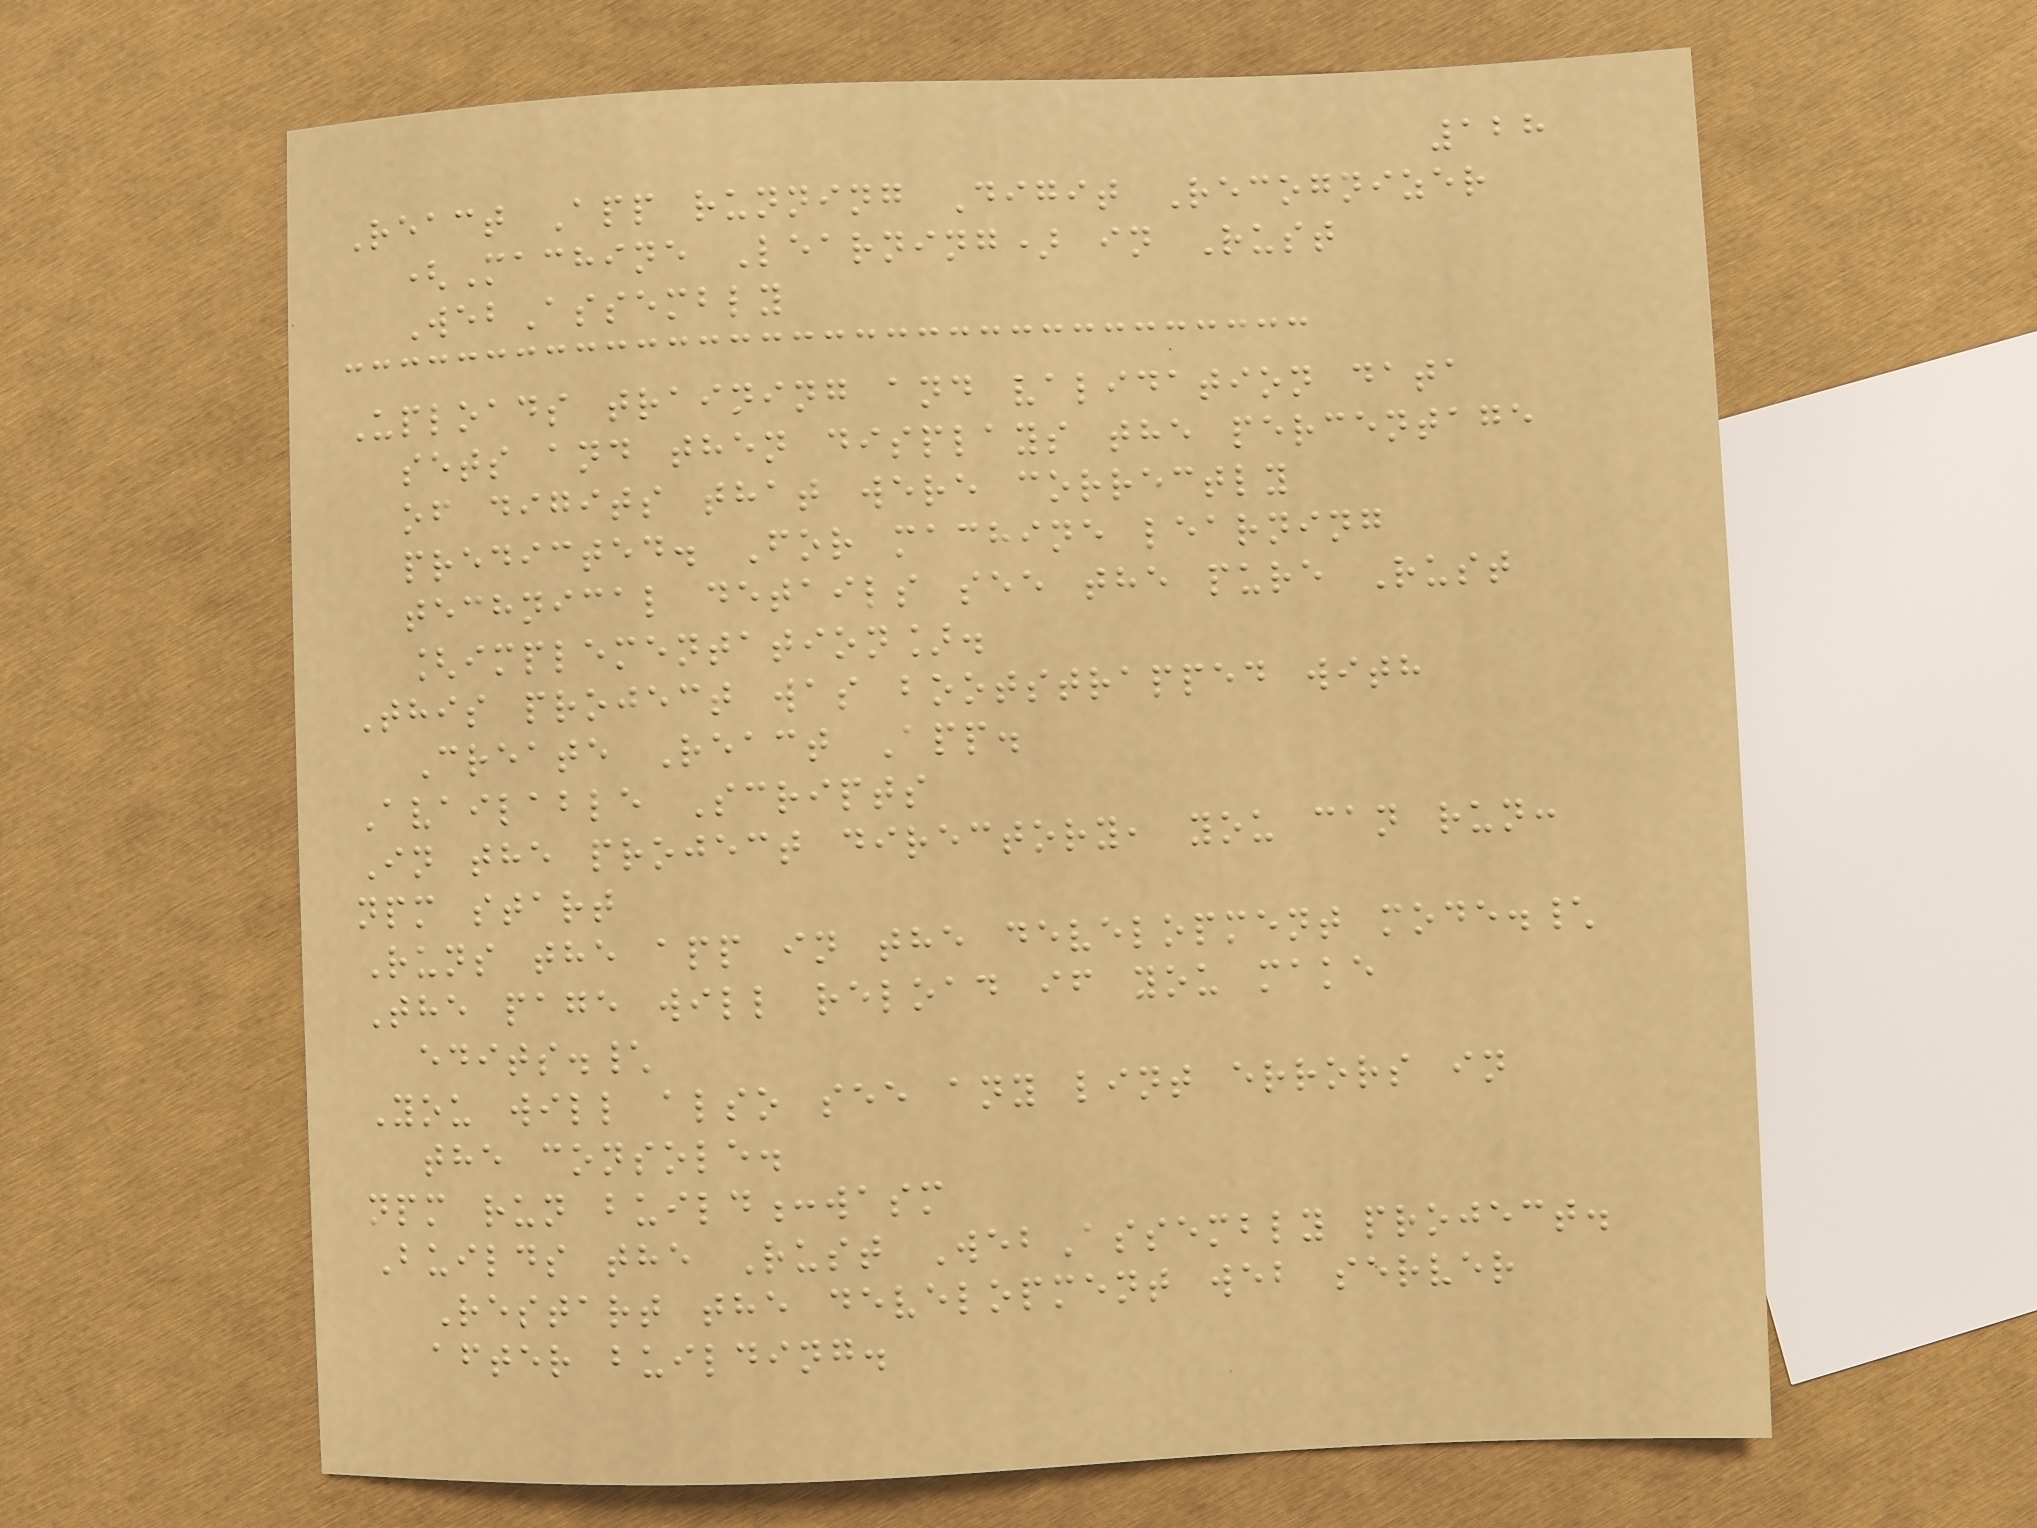128
React App running Digit Recognizer
(Machine Learning) in Rust
WebAssembly
Uploads training and validation data
sets and then displays the percentage
of digits that were correctly
predicted. For machine learning
technical details see the pure Rust
[implementation].
This project was bootstrapped with
Create React App.
Available Scripts
In the project directory, you can run:
npm start
Runs the app in the development mode.\
The page will reload if you make
edits.\
You will also see any lint errors in
the console.
npm run build:wasm
Builds the Rust WebAssembly project.
Restart the development web server
after building.
